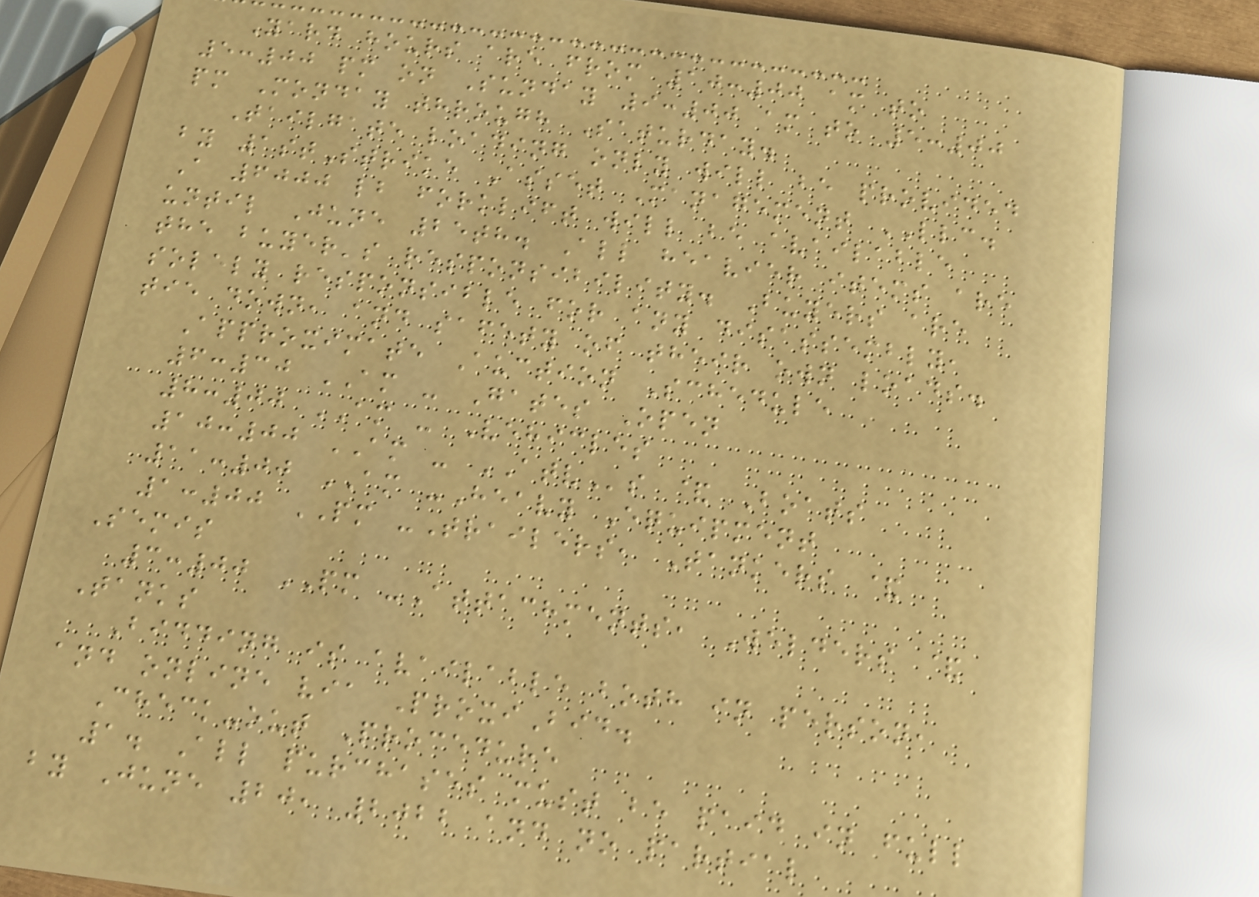Yard hours are from 10:00 am to
5:00 pm on Sunday 9:00 am to 5:00
pm Monday through Saturday.
Tailgate loading only will be provided
by 1stStrike Asset Management LLC.
A 6000 lb forklift will be available
until June 25th. All heavier items are
the buyer's responsibility. Buyers are
solely responsible for any disassembly,
tie down, and safety of their own loads.
Approximate Auction Schedule
6:30 AM - Gates Open
8:00 AM - Vehicles
10:00 AM - ATVs & Boats
11:00 AM -Heavy Equipment
1:00 PM -Trailers, Tankers &
Semis
3:00 PM -Attachments, Welders &
Tanks
Bidding is available both in person,
and online via ProxiBid.
Check-out Procedure
1. All purchases must be paid in full
by June 20, 2022 and no partial
